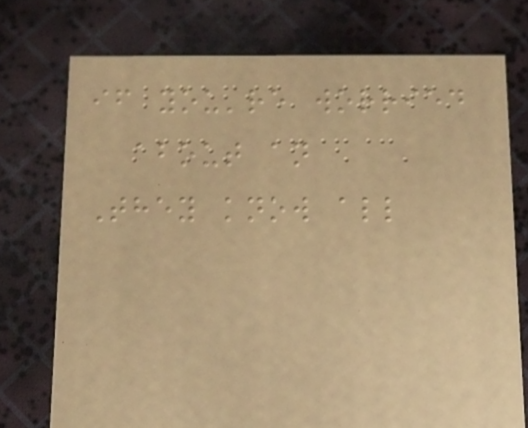if you're worried
about an
They know all
